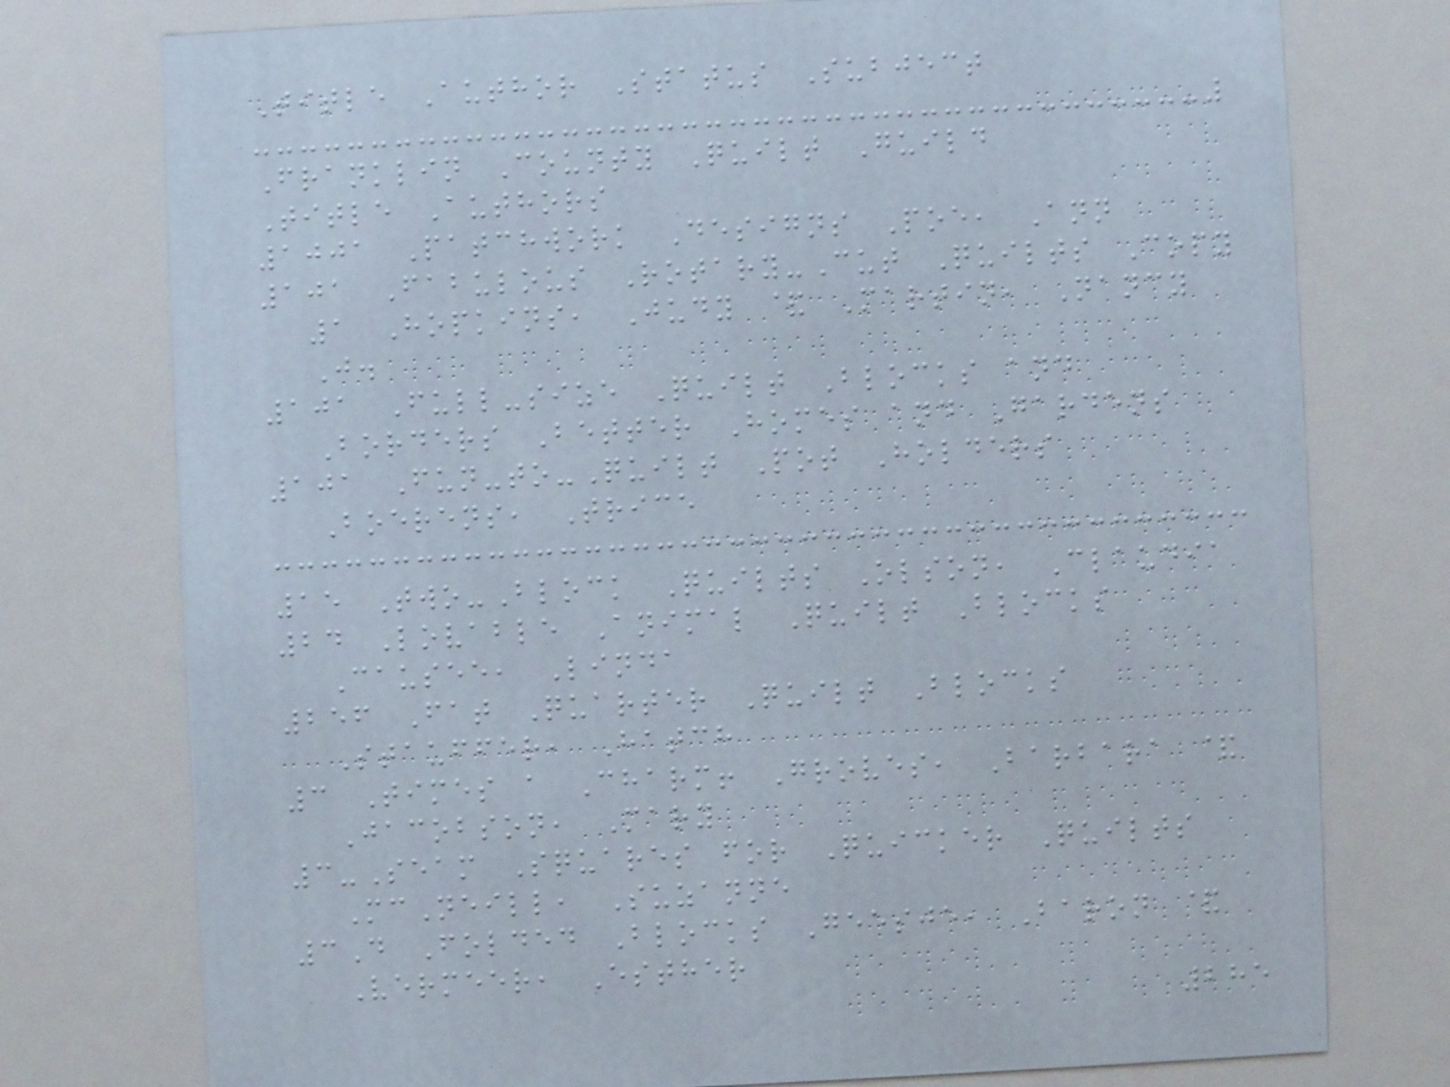Title Author Status Subject
Franklin County Quilt Guild
Title Authors
1001 Patchwork Designs Poe, Ann
101 Fabulous Rotary-Cut Quilts Copy
1 Hopkins, Judy & Martin, Nancy
J.
101 Full-size Quilt Blocks and
Borders Better Homes and Gardens
101 Fun-to-Quilt Pot Holders
Boerens, Trice
15 Two-Block Quilts Olson, Claudia
24 Lovable Animal Quilt Blocks
Causee, Linda
256 Fat Quarter Quilt Blocks
Stauffer, Hatch
3 Times a Charm! Groves, Barbara &
Jacobson, Mary
3-Seam Squares for Quicker Quilts
McNeill, Suzanne
3D Folded Blocks Geesje, Baron &
Vermeer, Esther
285
